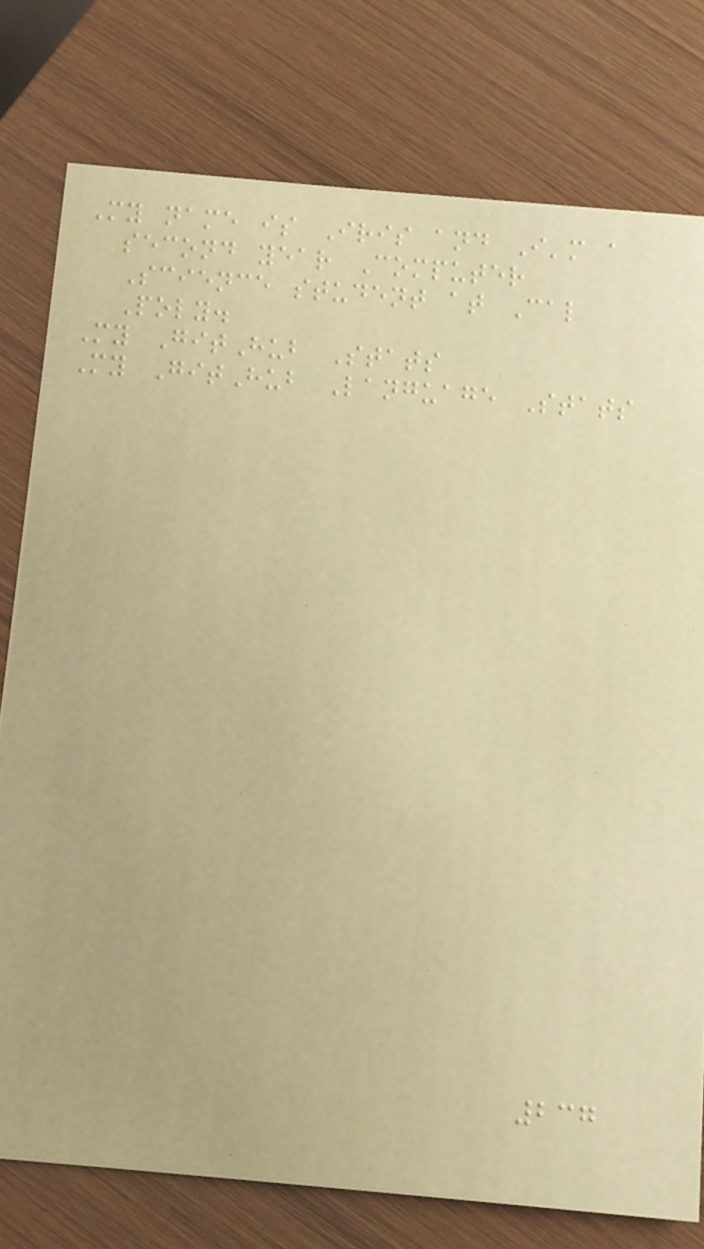My name is Iris and I'm a
second year Computer
Science student at Cal
Poly.
My GitHub Stats
My GitHub Language Stats
237
